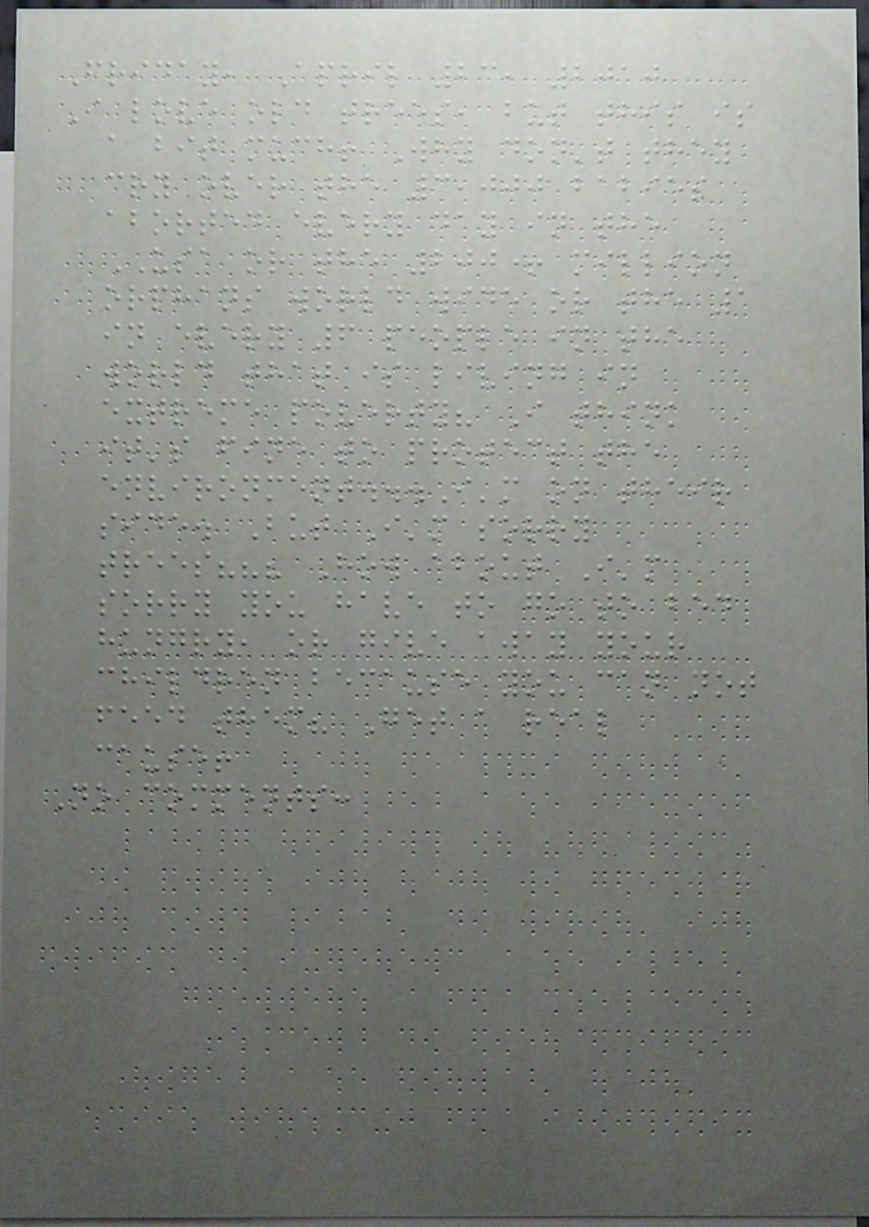Friday, April 23, 2010
I love old trees, but this is
a bit much! Why don't they
cry over the 3,000 babies
aborted every day in the
USA or the 200+ million
orphans world wide or the 1
in every 6 people in the
world that is living in
extreme poverty? I think
it's fine to protect the
environment...I'm on their
side. But I'm sorry
trees??? How about I'm
sorry you have to go to bed
hungry, or give away your
children because you can not
feed them? Get a real
cause!
No comments:
